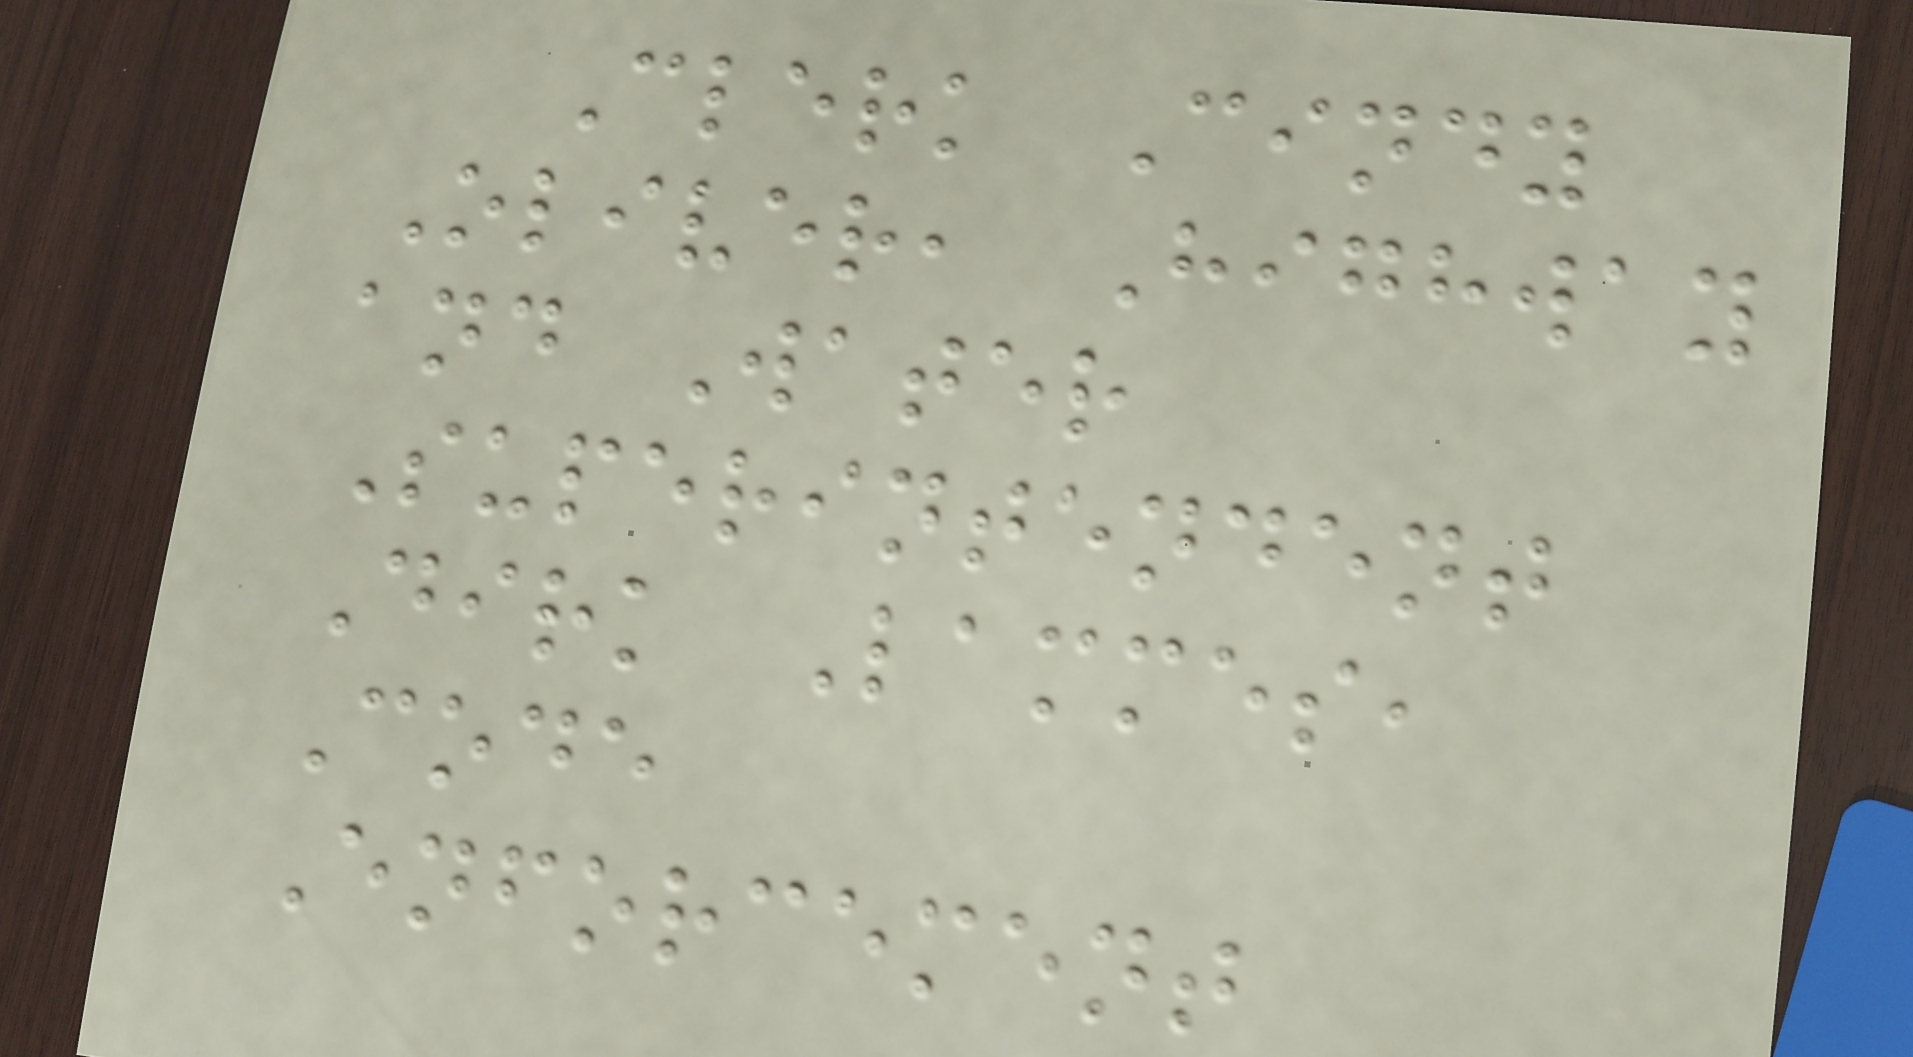Clerk Cindy
Oliver, Highway
and Water
Superintendent
Dirk Lammes,
Code
Enforcement
